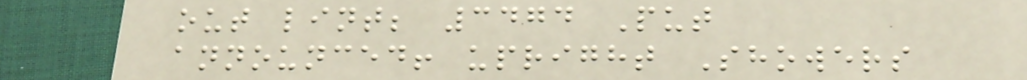out lint; 3474 Put
announced! upright Showers
